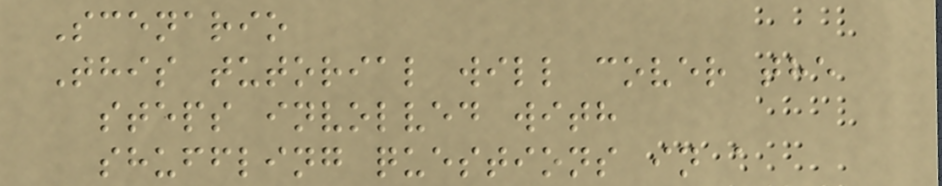Scenario
This tutorial will cover the
steps involved with
shuffling questions in a
